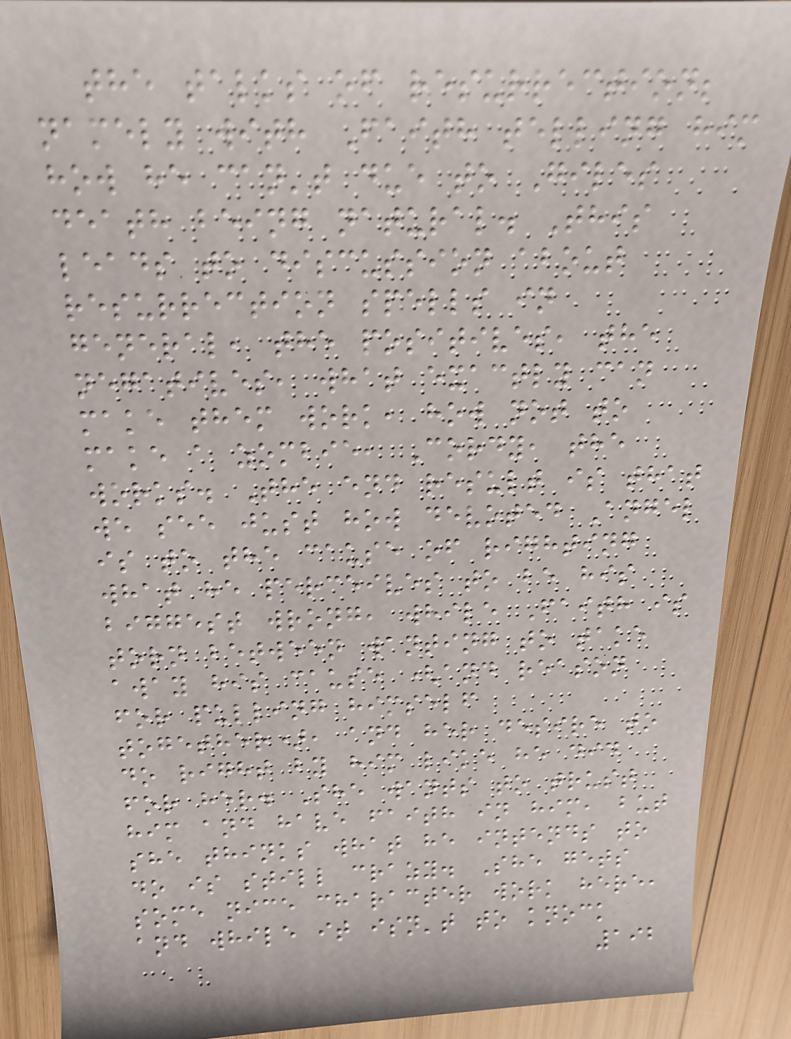the talks of resurrection;
namely with Faith telling him
how he can't due to Giles
death being natural. This
leads to discussion about
resurrection spells in
general, the positives, the
negatives, what exactly can
make them work, how not to
make a zombie, Cordy, the
works. The end result is that
we see just how devoted Angel
is to the cause of righting
what he perceives to be his
biggest wrong, while Faith is
torn between wanting to take
away his cause (and reason
for pulling himself
together), and her desire to
do right by him like he did
for her. She wants to trust
him and have faith in him, but
she thinks what he intends to
do is still crazy. She gets
some nice character work here,
and while it isn't to knock
192
